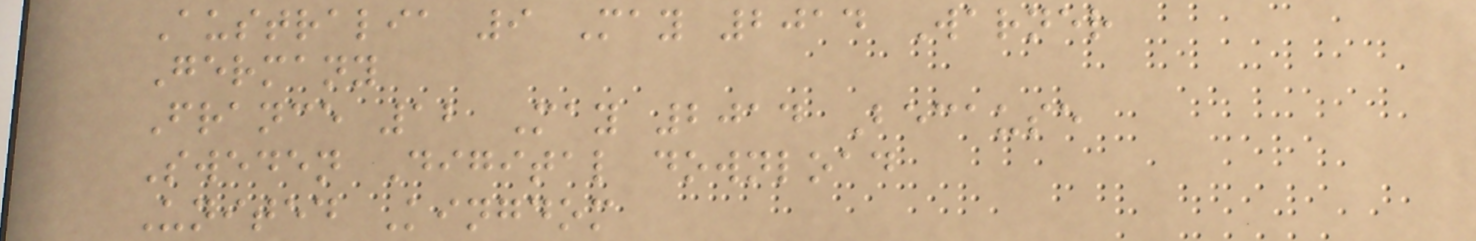Australia 9 May 2014 Warner
Germany
France 12 May 2014 Because
Sweden Digital download
United Kingdom
